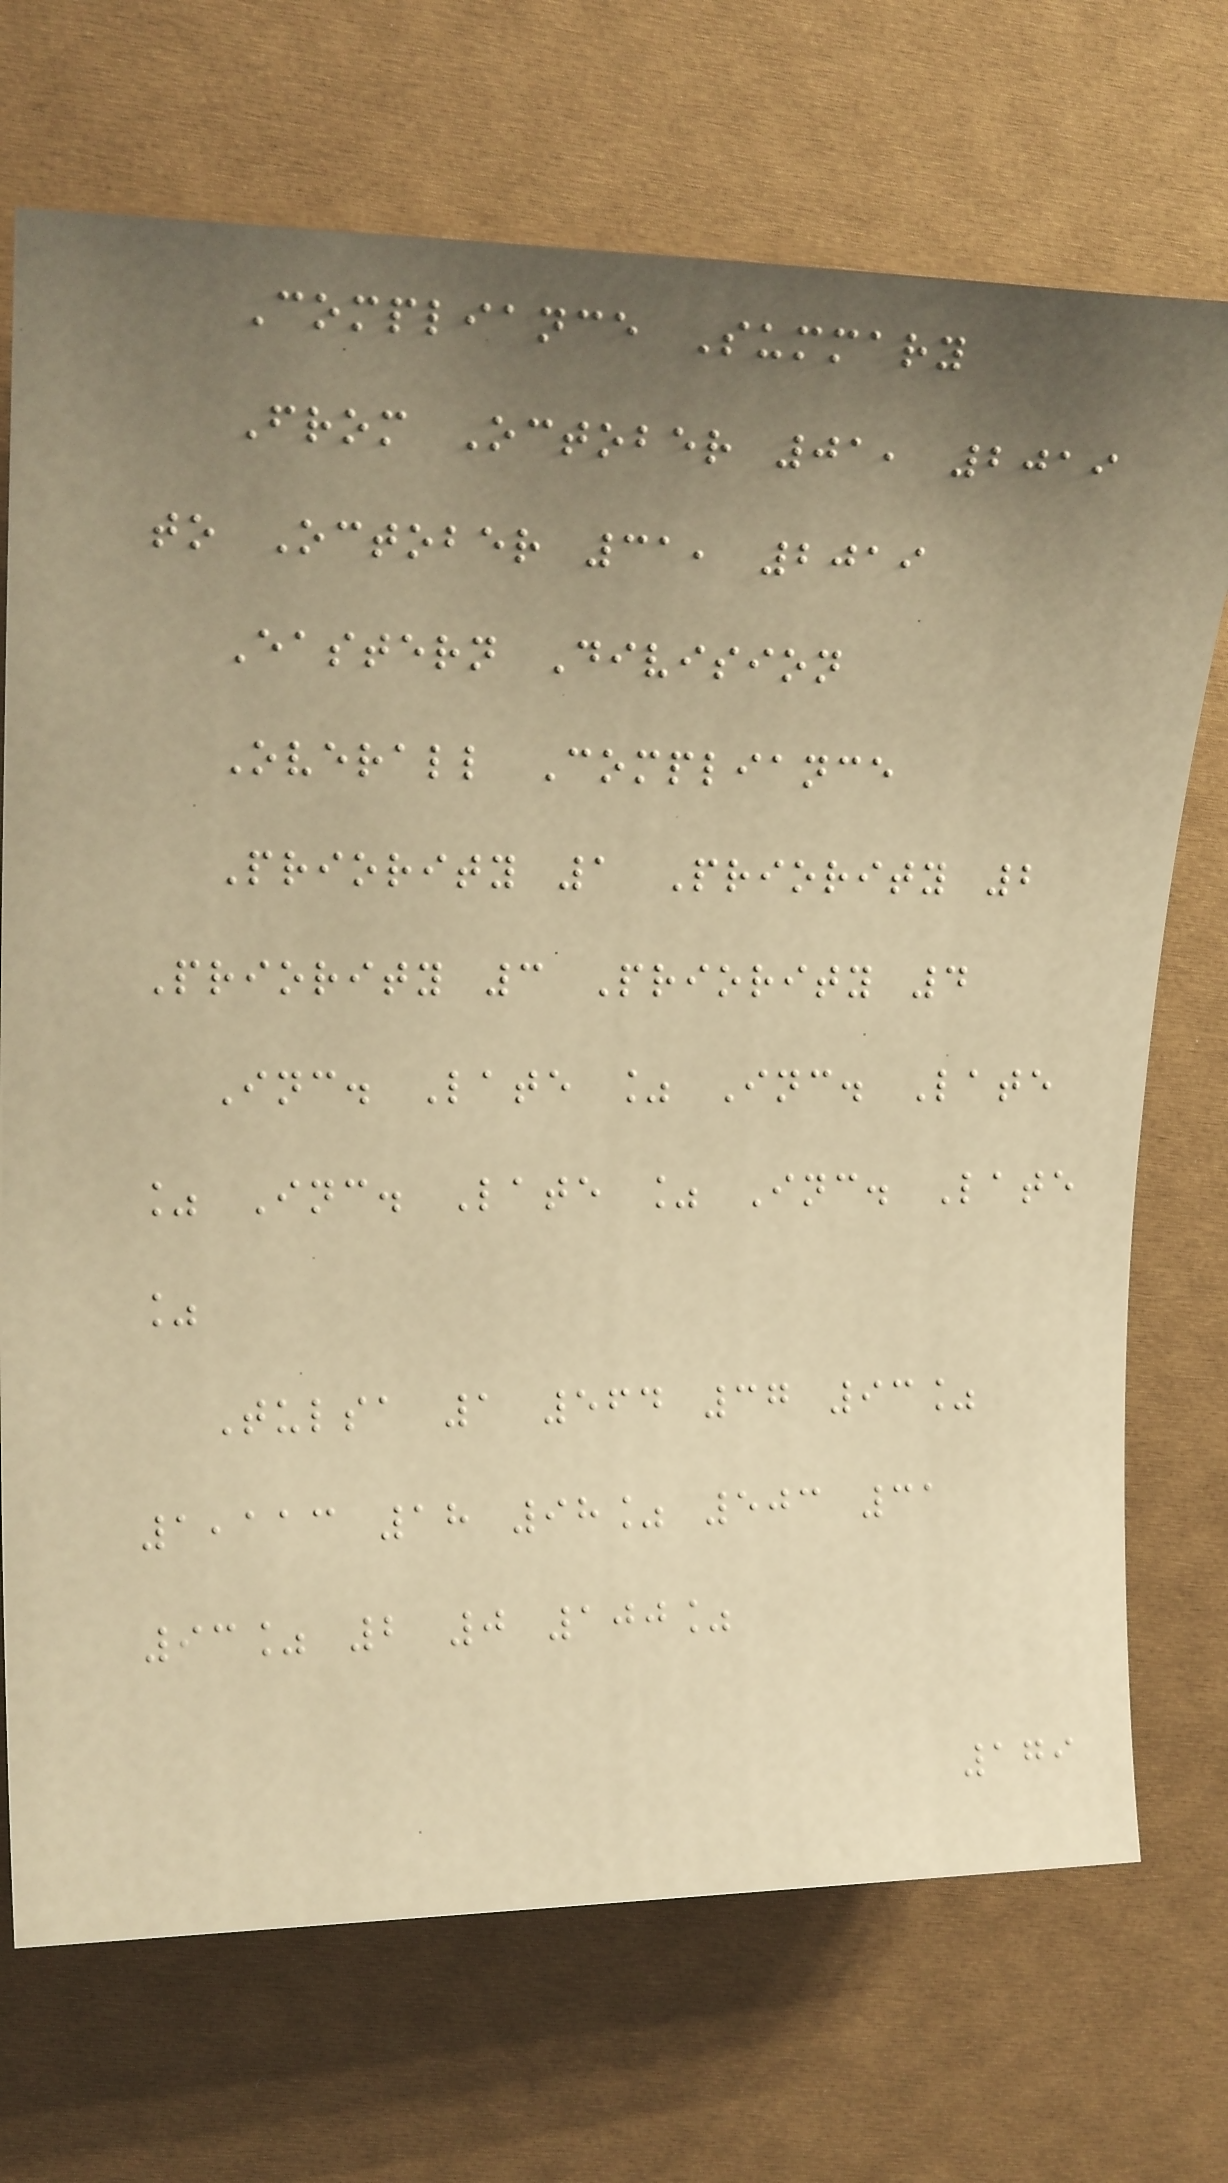Compliance Summary
From October 01, 2019
to October 31, 2019
Eastern Division
Overall Compliance
Priority 1 Priority 2
Priority 3 Priority 4
Inc. Late % Inc. Late
% Inc. Late % Inc. Late
%
Tulsa 1 564 37 93%
1,113 18 98% 503 31
93% 2 0 100%
179
